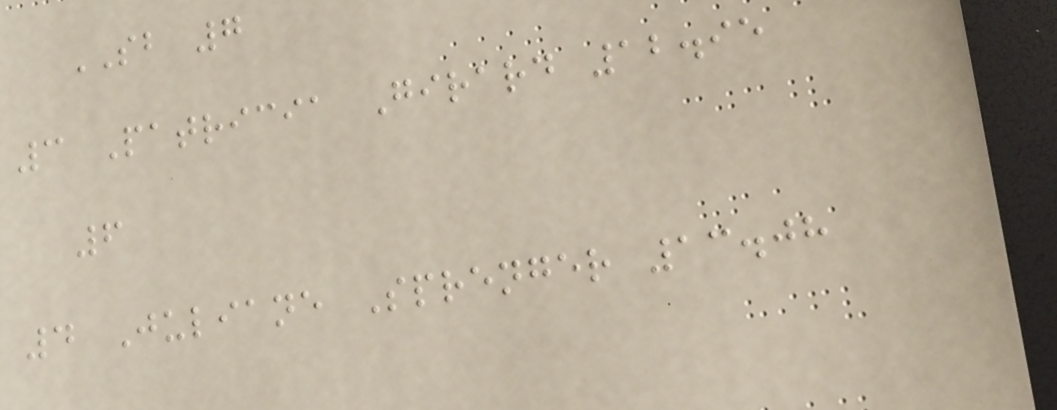SB 7
3 Patricia Girard 12.95
6
4 Juliane Sprenger 13.08
